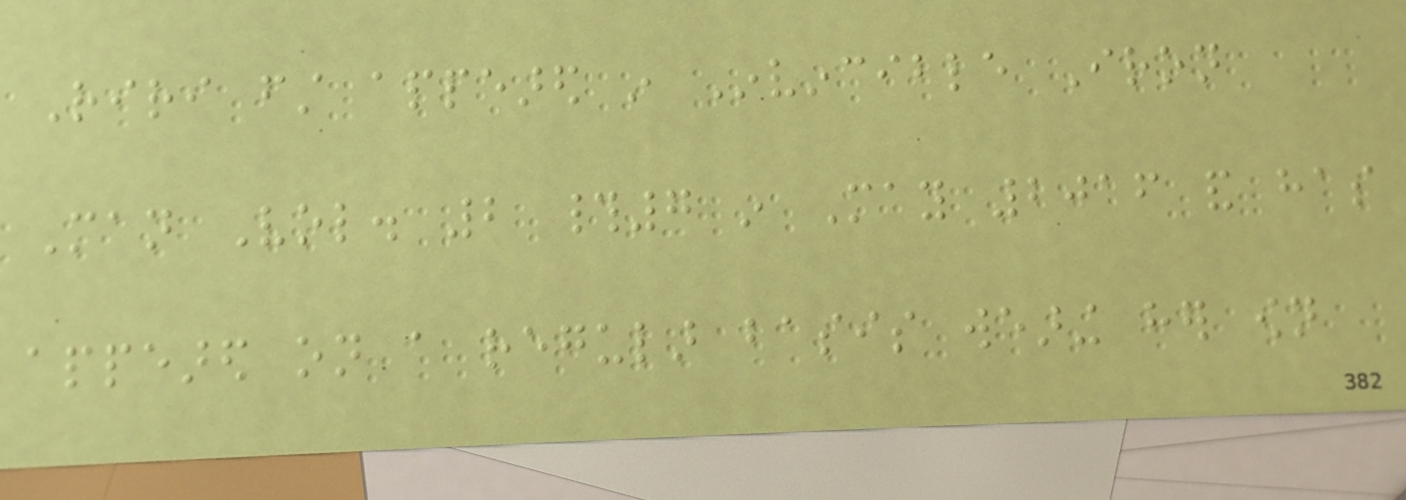Riri first appeared in Invincible Iron
Man Vol. 2 #7 in May 2016 and has
appeared on a regular basis wearing her own
